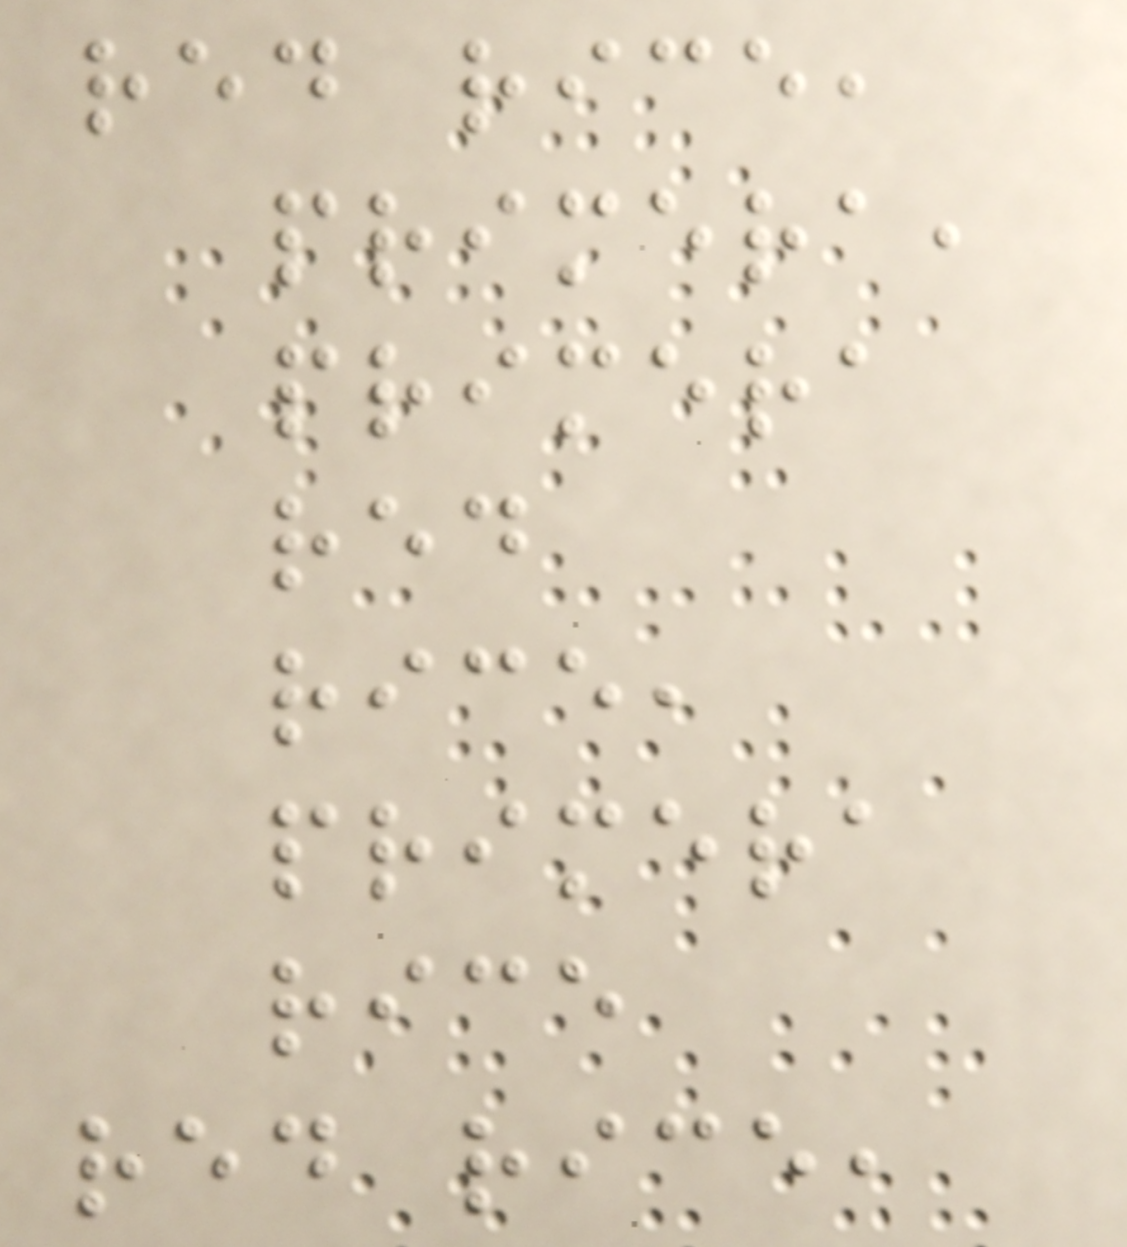red rice,
primera,
primera
red
rice,
primera
rice
red rice,
